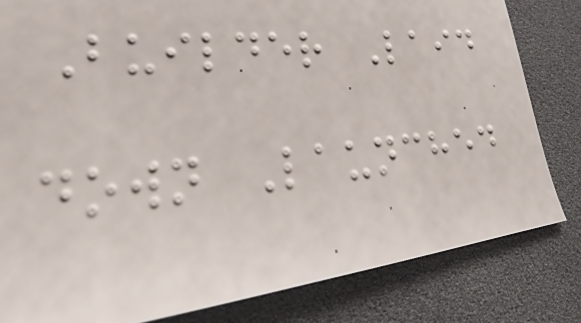Builder Laid
down Launched
